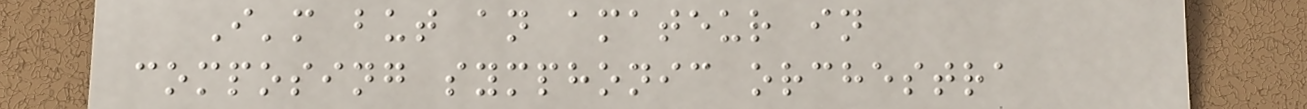I'm but an amateur in
composing symphonic orchestra
